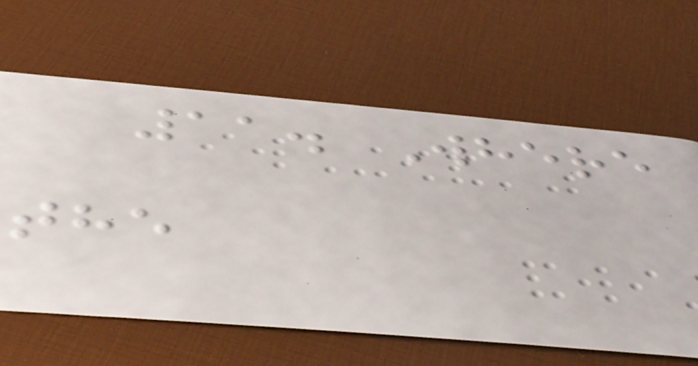11. Where
the
